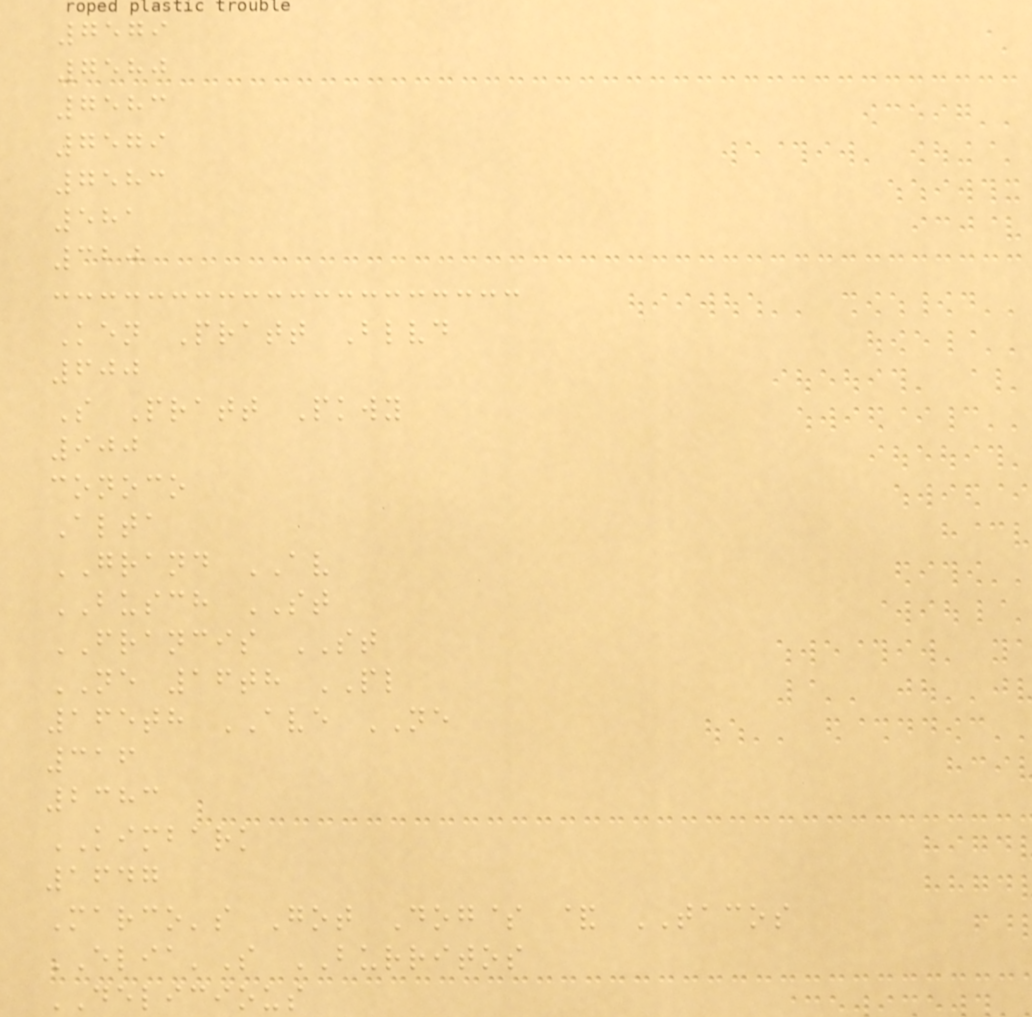7579
7580
7583
7579
7583
581
320
Ken Pratt Blvd
600
S Pratt Pkwy
900
conoco
Alta
GRAND AV
BUSCH ST
FRANCIS ST
NE 16th PL
165th AVE NE
316
2383
KIMBARK
1647
Marco's Got Dog$ & TACOS
ELIA'S BURRITOS
DELICIOUS
